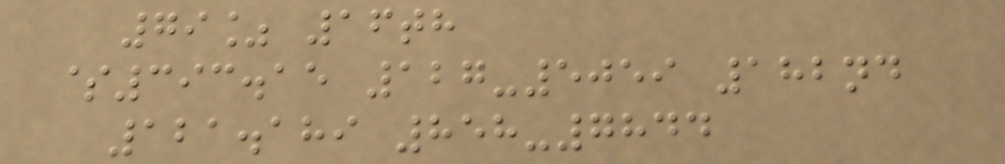79% 16th
$393.15 127-5059 182nd
121.189 858-7844
